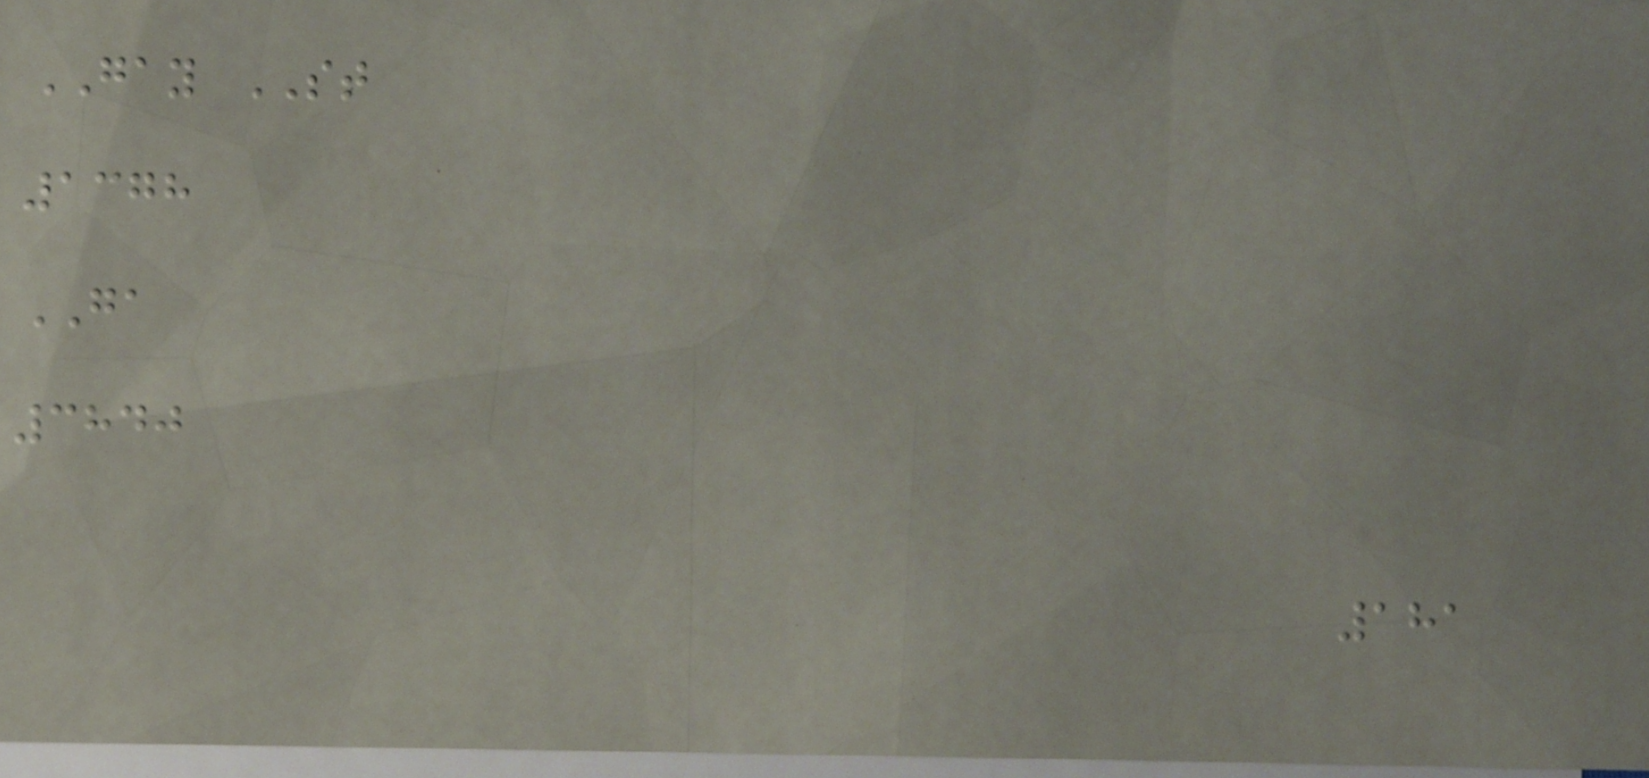GAY ST
1378
GA
3840
181
